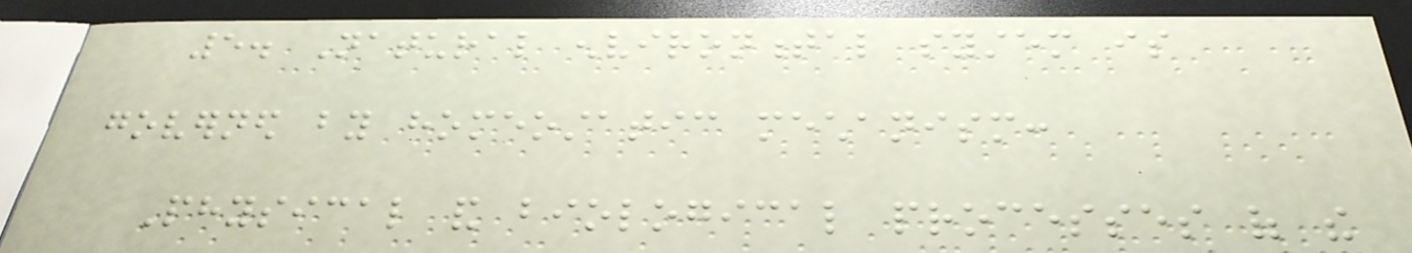5. Natural environmental system is
governed by homeostatic mechanism:
Physical and biological processes of the
